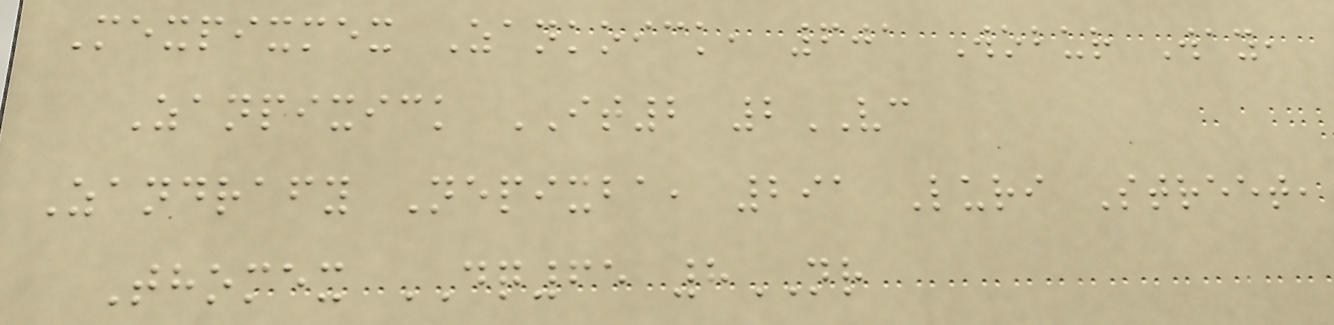Mexpixmex Zankoick, 601 Wobur Way,
Zanpixick IT2 2VC
Zandrafy Nepixba, 291 Luri Street,
Thomex DQ65 8NR
